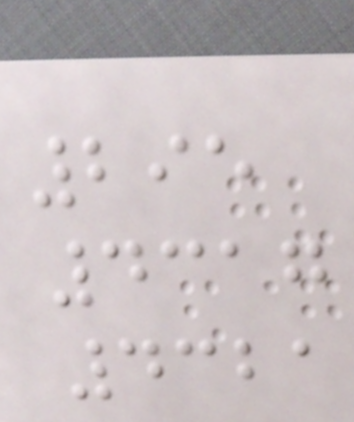295
4317
4321
